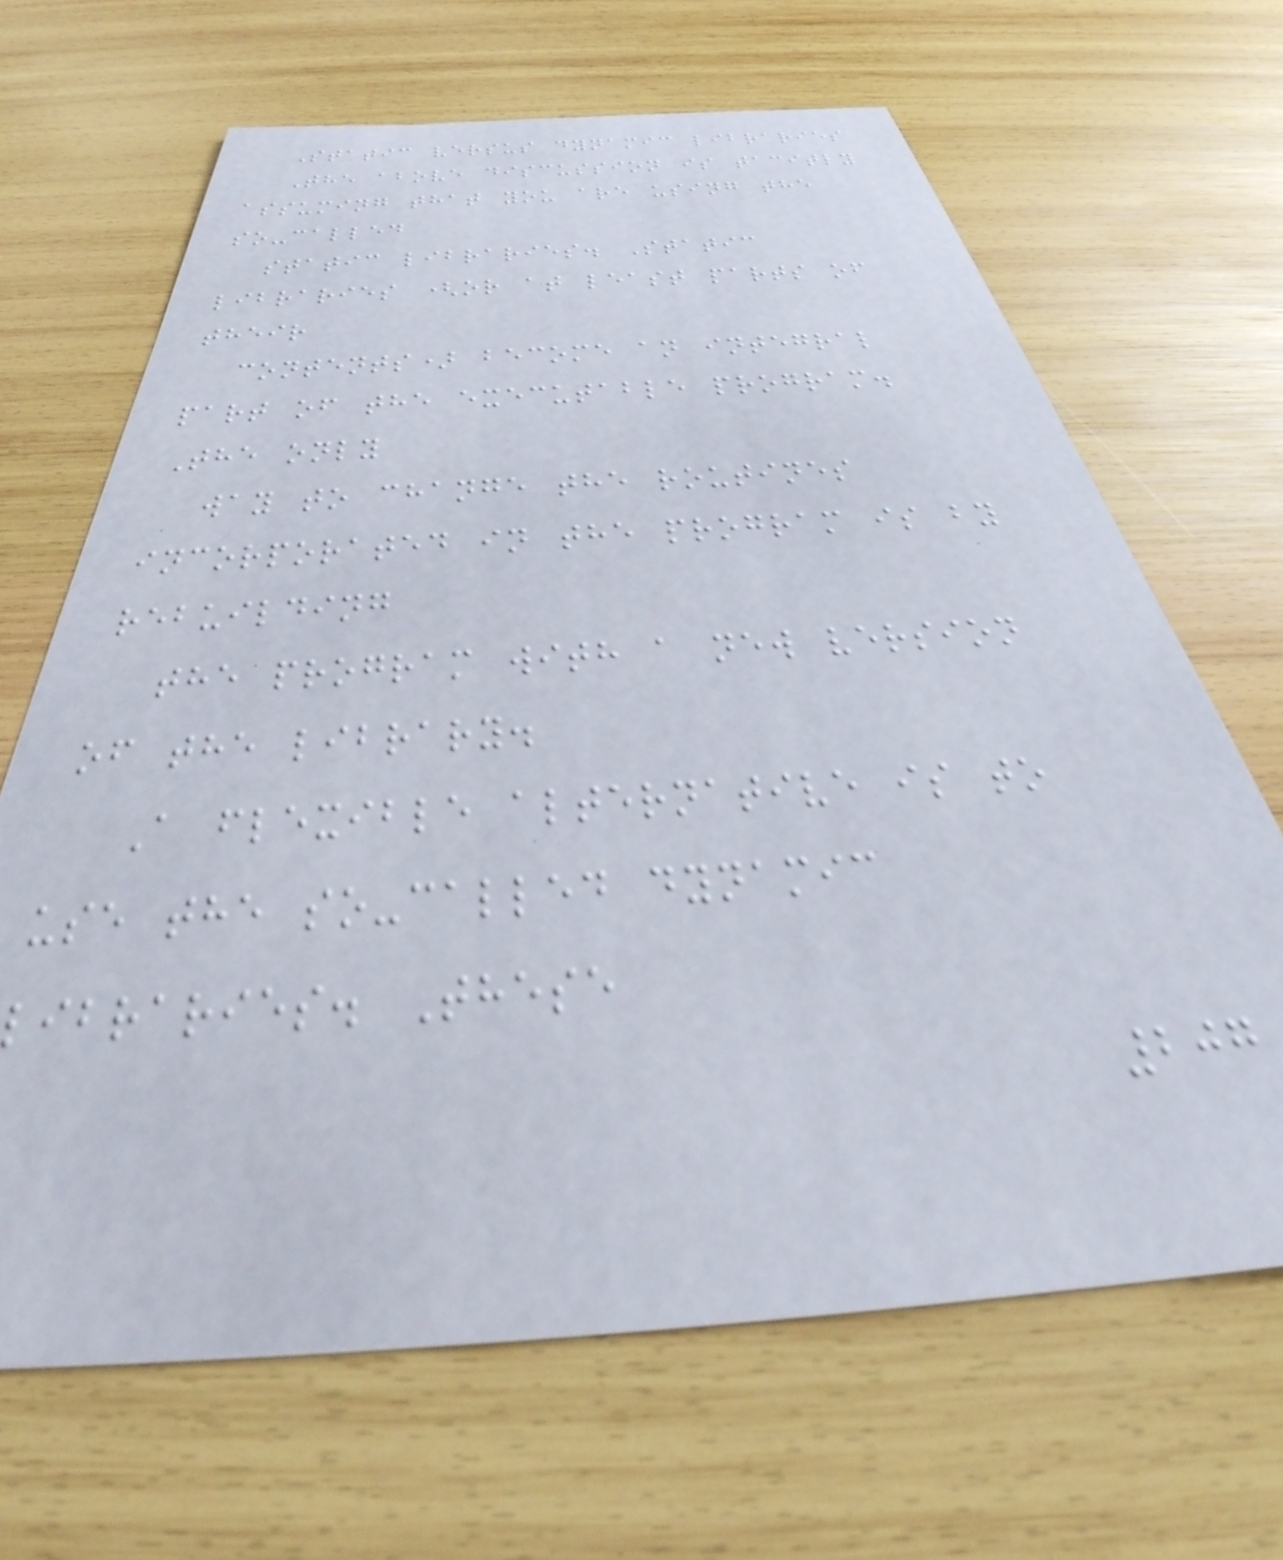Static versus dynamic libraries
The above discussion is tacitly
assuming that you are using the
so-called
static libraries. Static
libraries (or at least parts of
their
contents) become an integral
part of the executable program.
The only
way to change the routines
incorporated in the program is by
rebuilding
the program with a new version
of the library.
A flexible alternative is to
use the so-called dynamic
libraries. These
207
